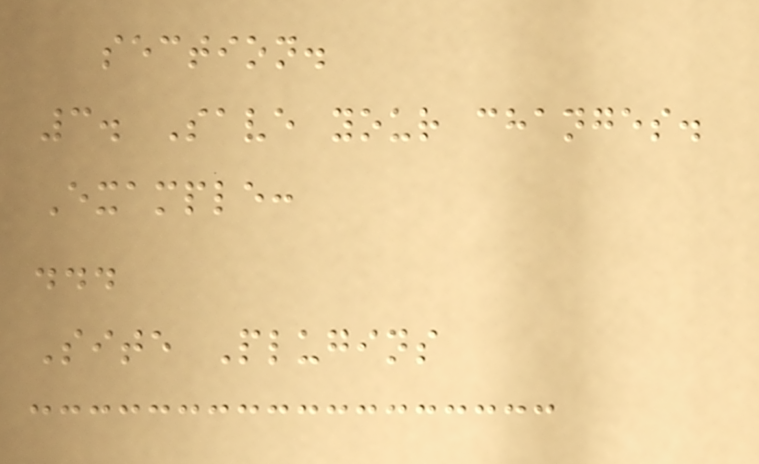section.
3. Save your changes.
Example:
...
Site Plugins
